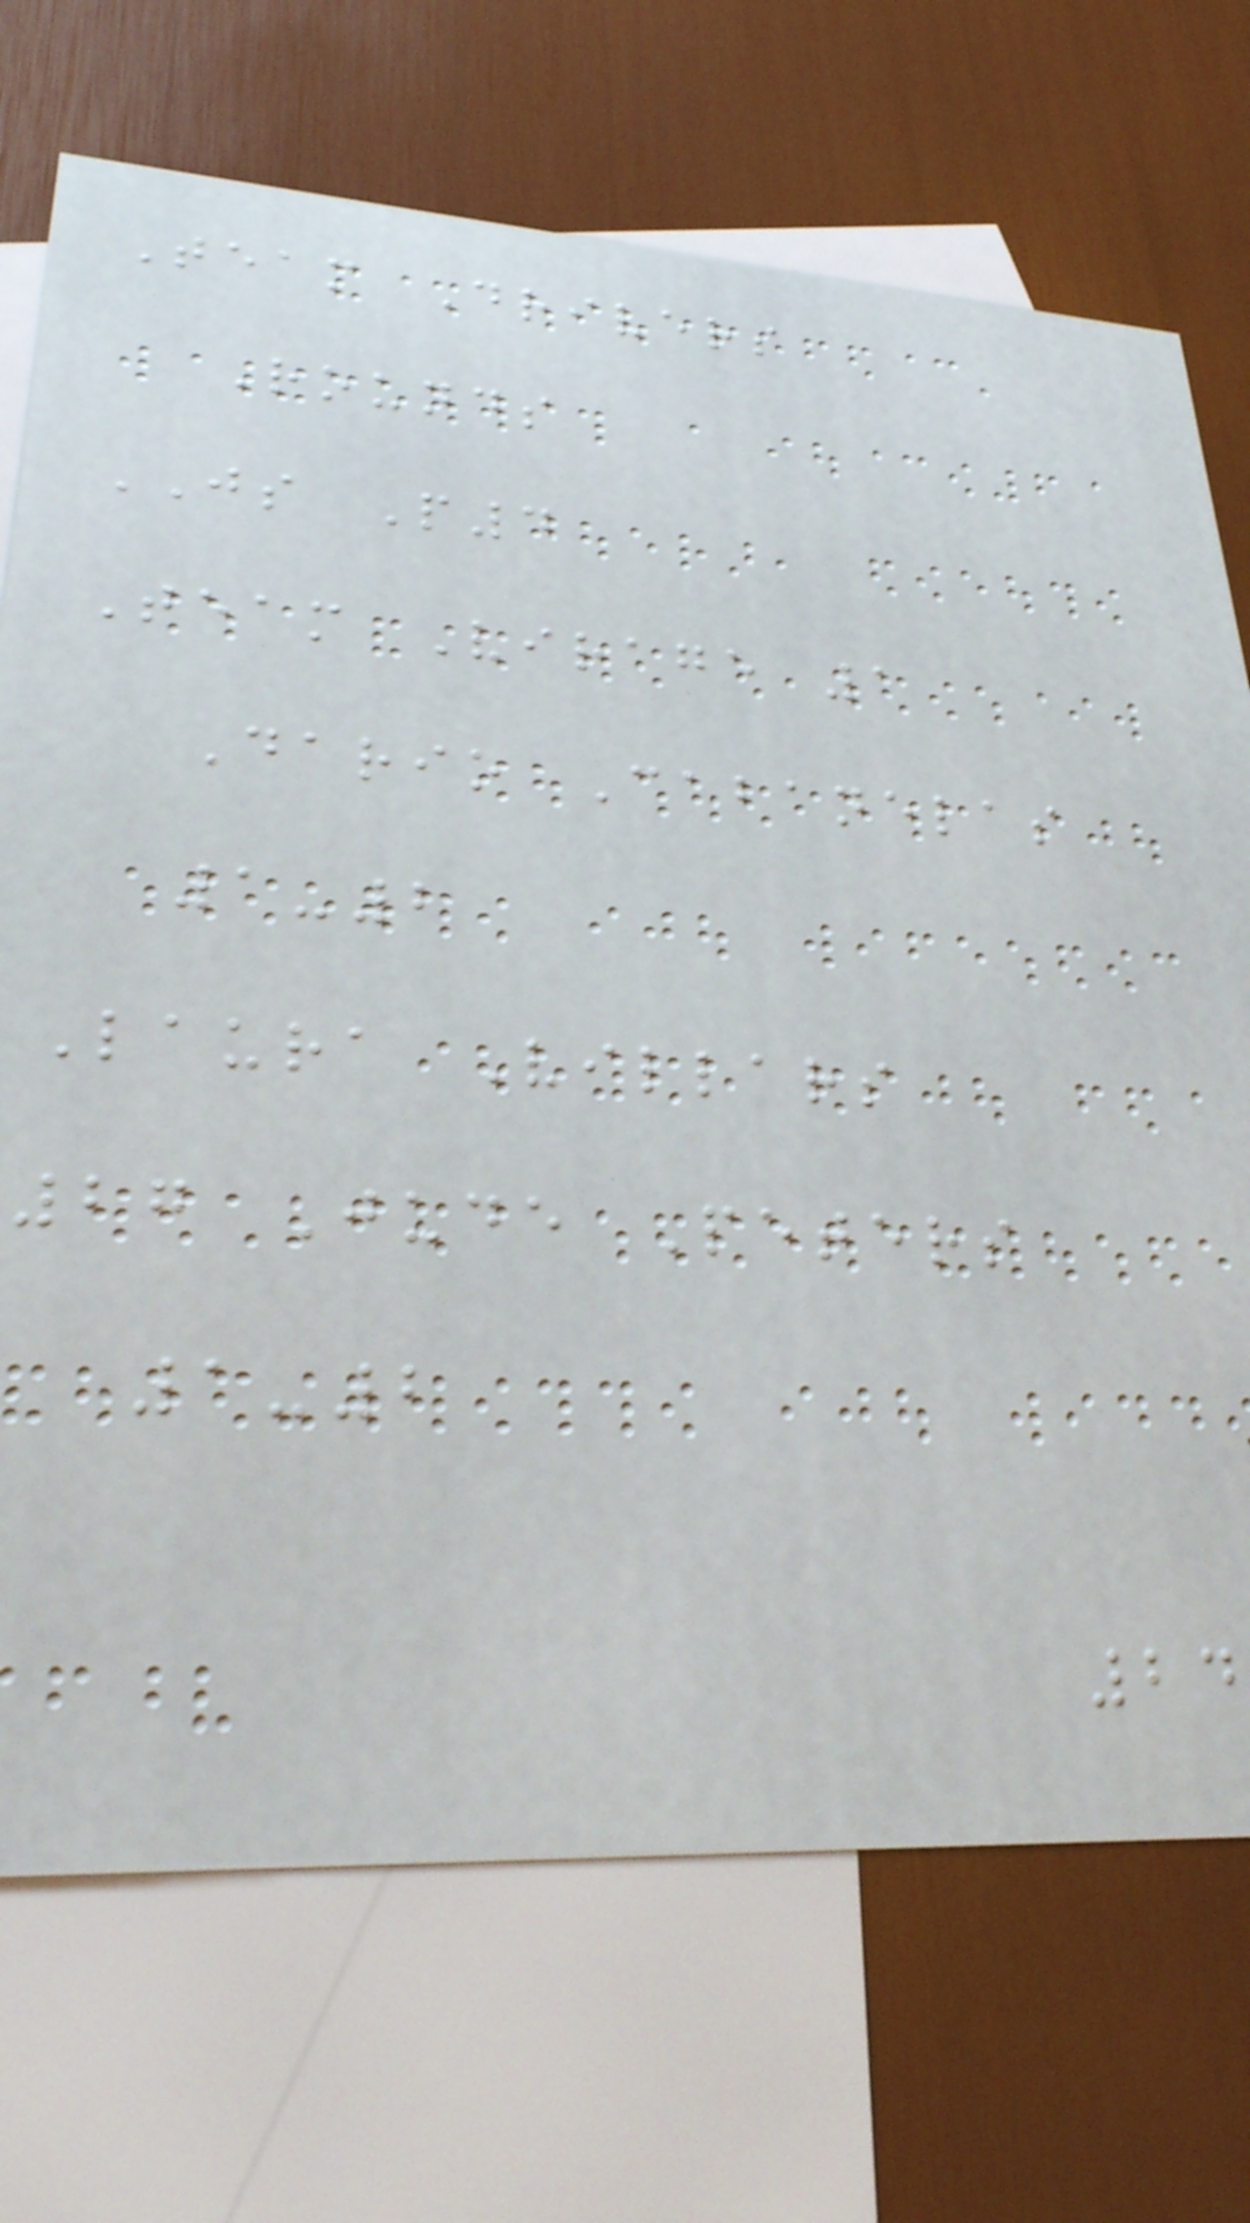Team Drivers
Rounds
JS P4
Team Virage 1
Dario Cabanelas
1-2
Laura Villars
27 Jude Peters
1-2
